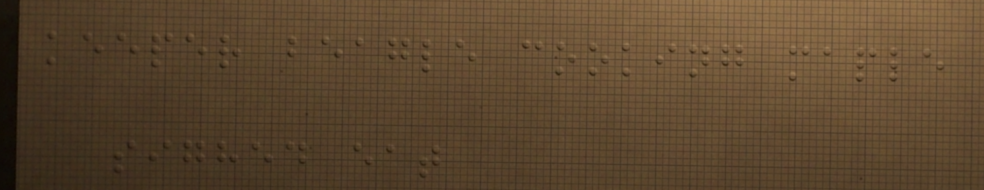keeper beagle cooking maple
sighed eat
